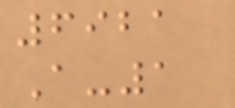6921
A-1
